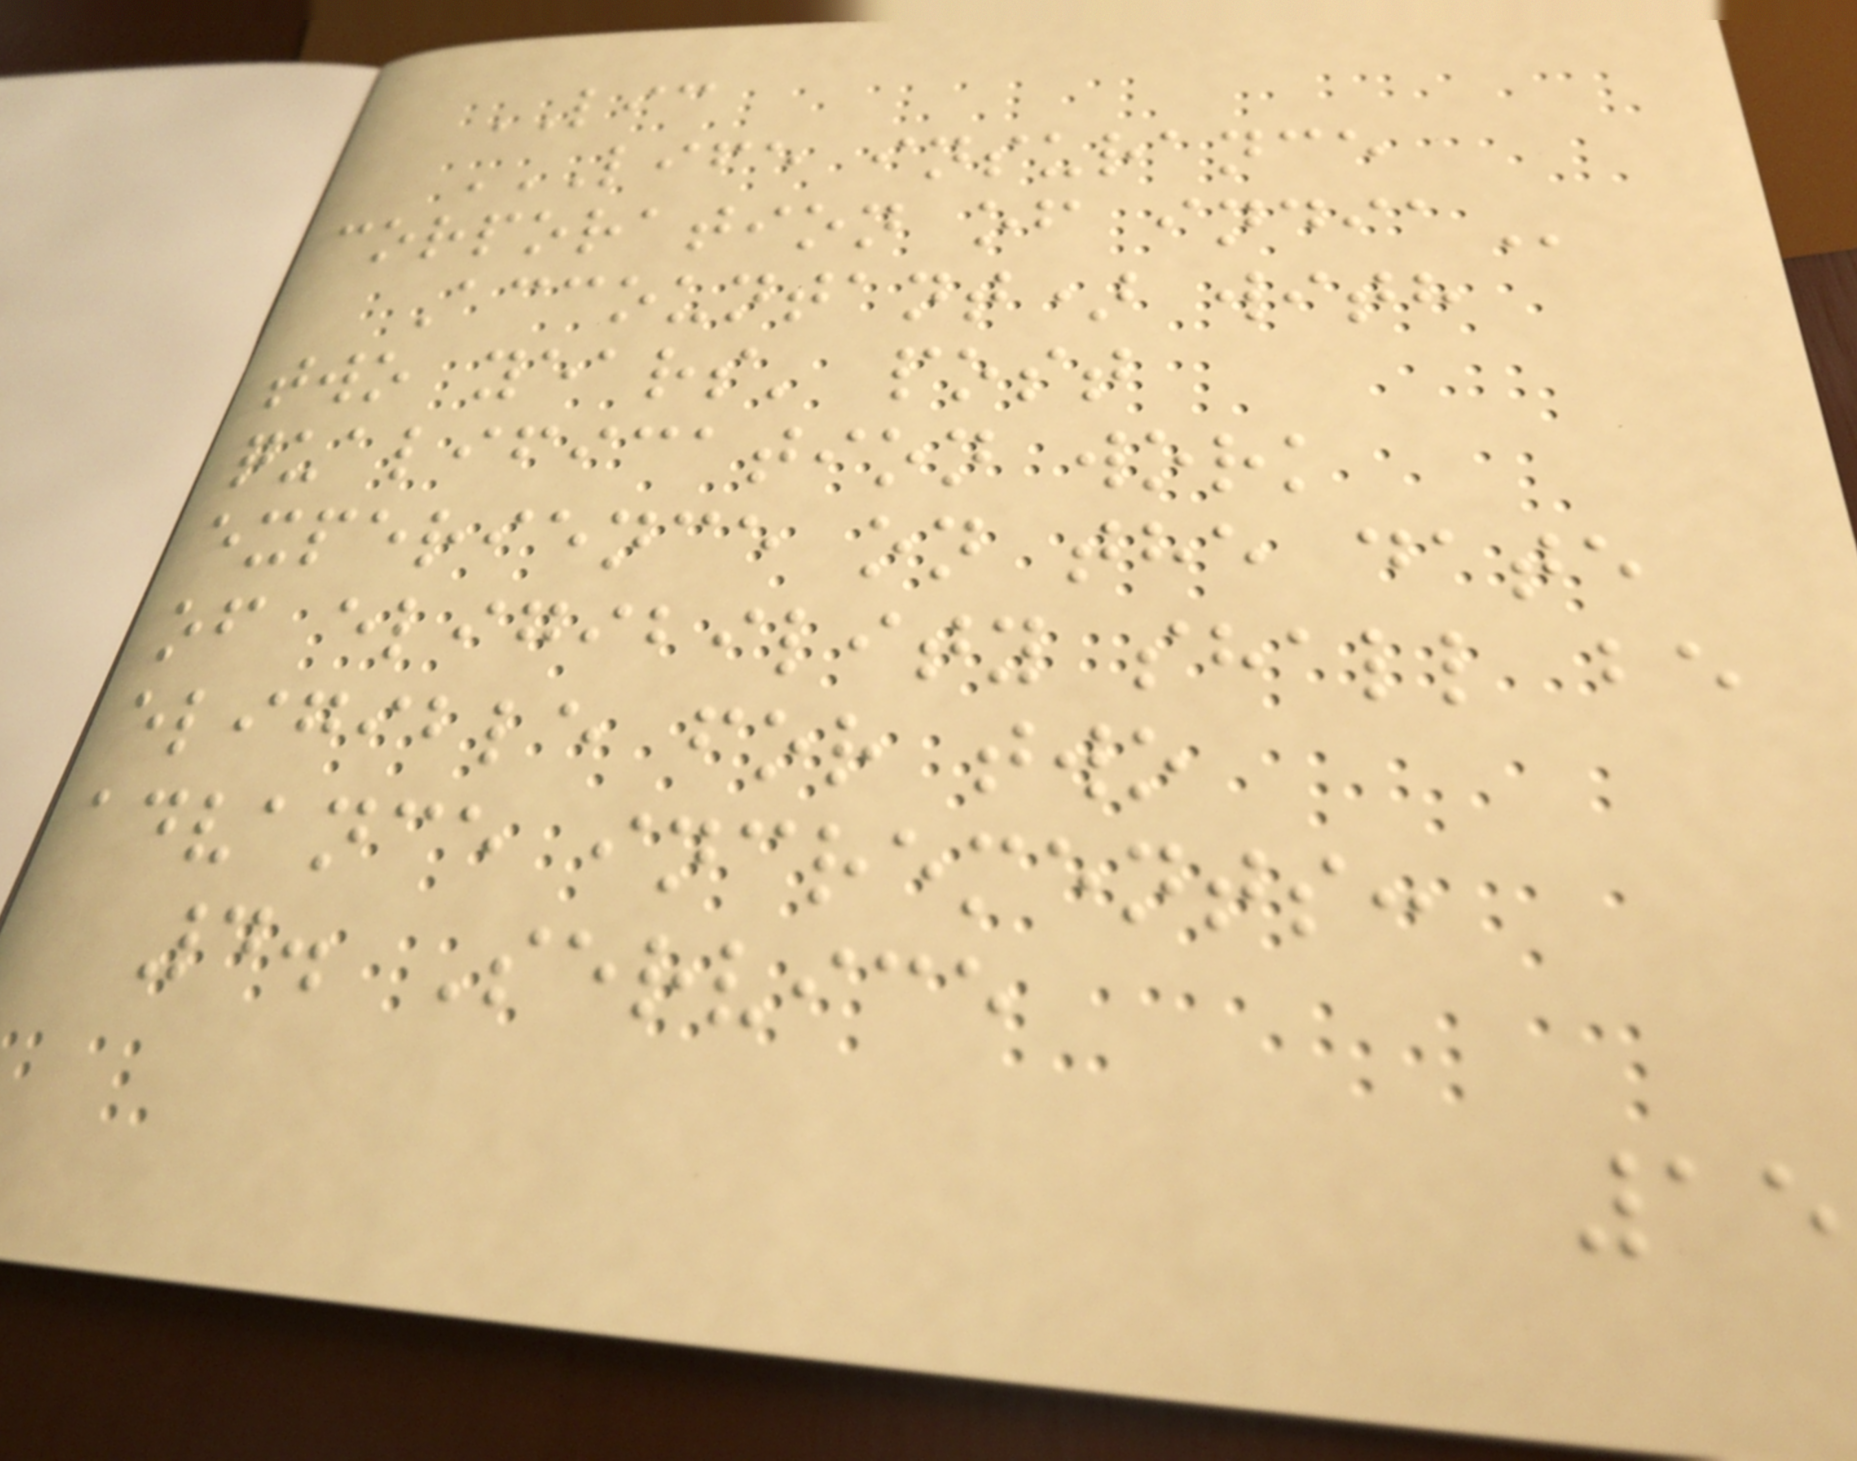LIC
LIFE INSURANCE
CORPORATION OF INDIA
Accountant) with
two years' post
qualification work
experience on the date
of eligibility shall be
eligible for two
advance increments:
4. Service
15
